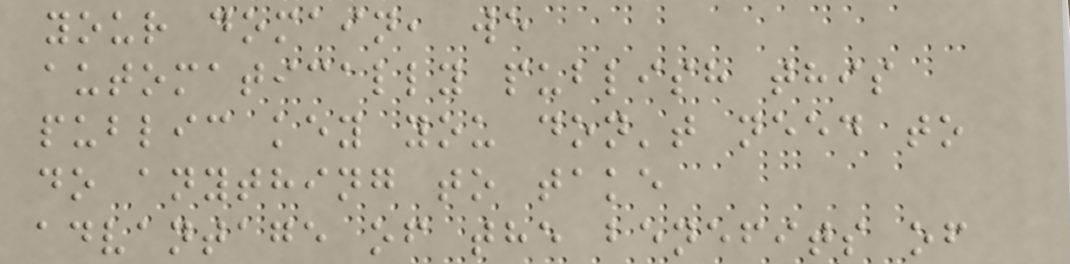your domain, we
automatically publish this
public key you don't need to
do anything to take
advantage of the benefits of
